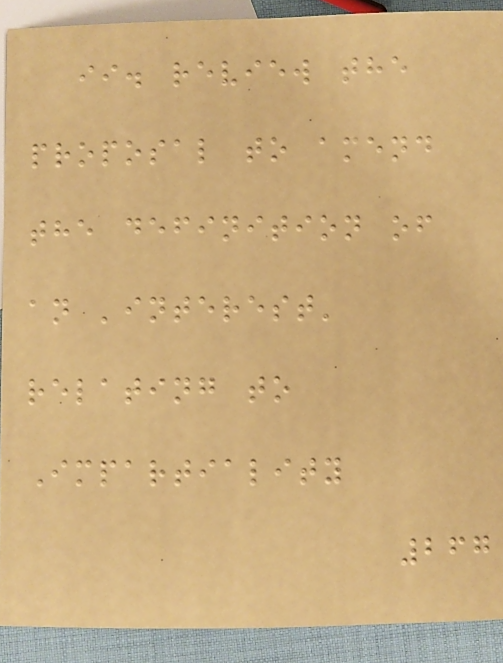ii. review the
proposal to amend
the definition of
an 'interest'
relating to
Impartiality
267
